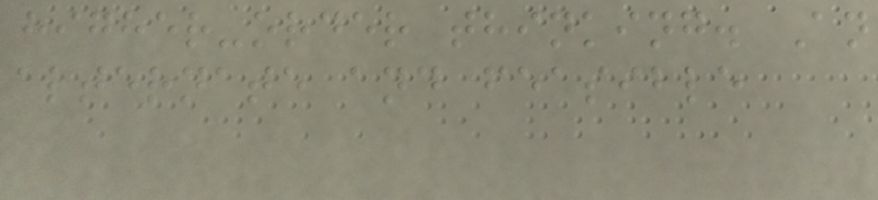higher-order thinking. An
alternate and feasible
